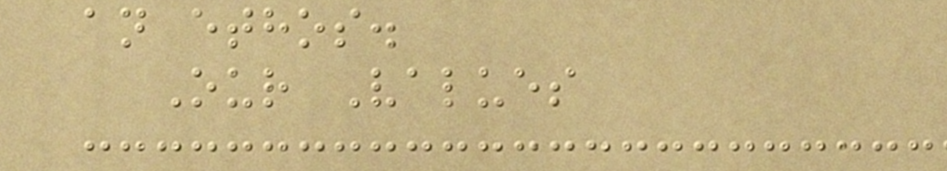an ethos.
Our Values
